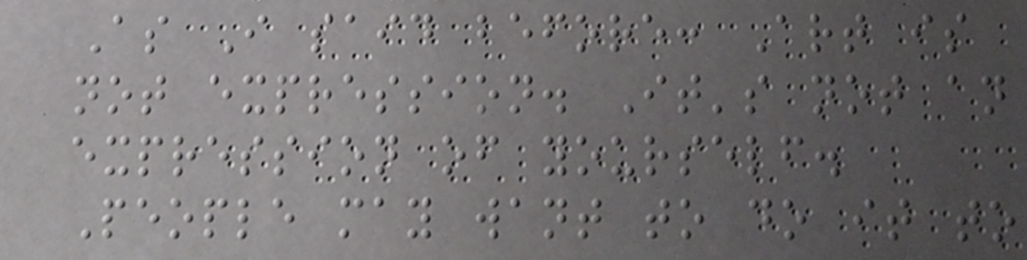As I said before: Art is
not expression. It's not an
expression of yourself.
People may want to do it to
